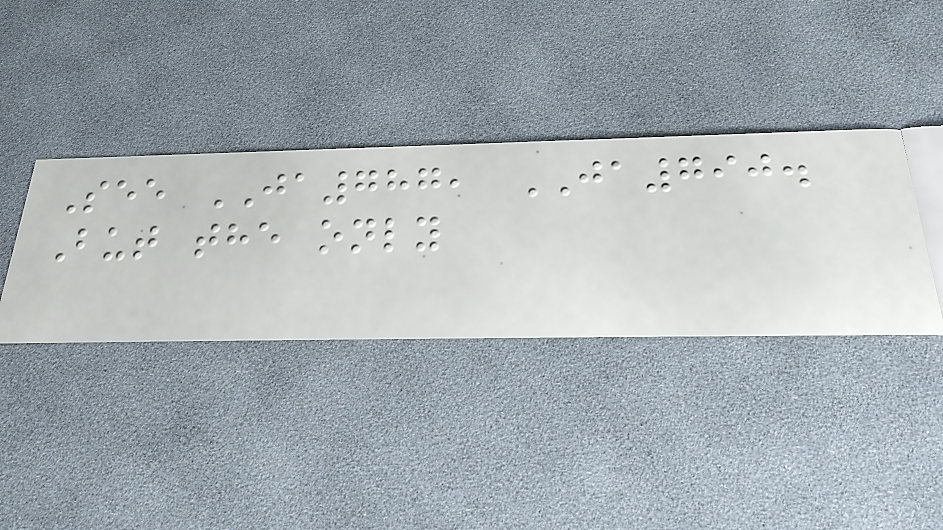See JA787, JA790.
But the only
